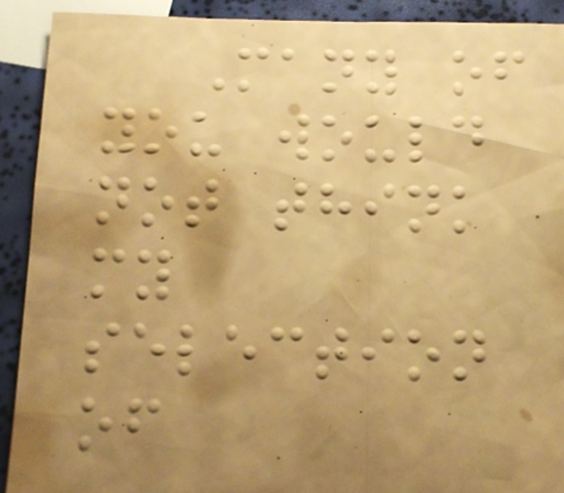Many of
you would
not think
my
selection
of
